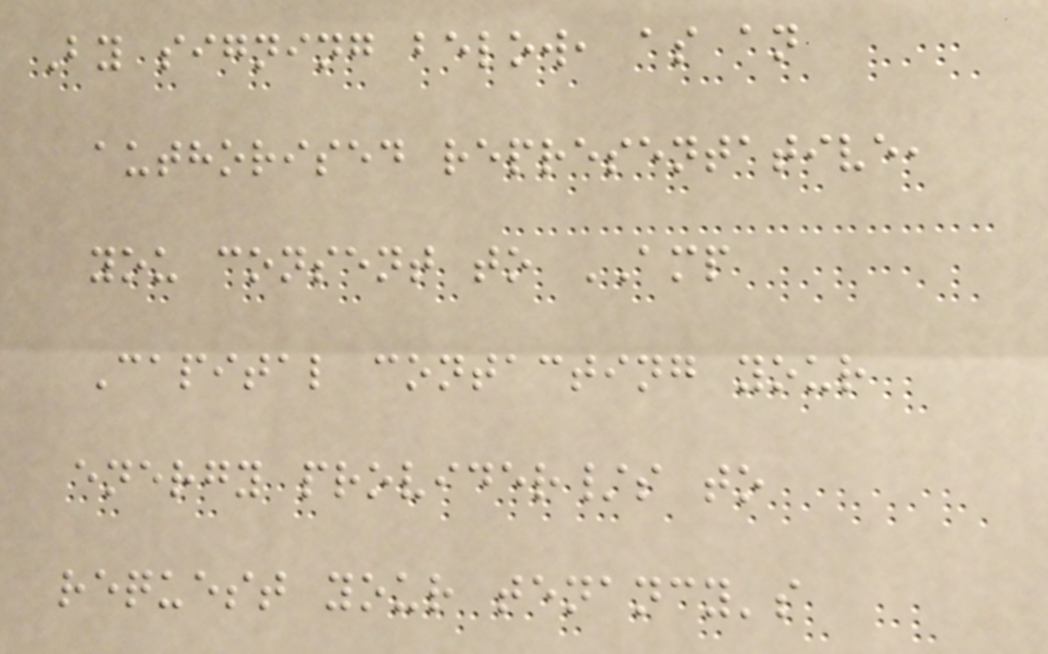By signing below, as an
authorised representative,
you consent to AMP
Capital contacting your
energy provider/s to
request your tenancy's
